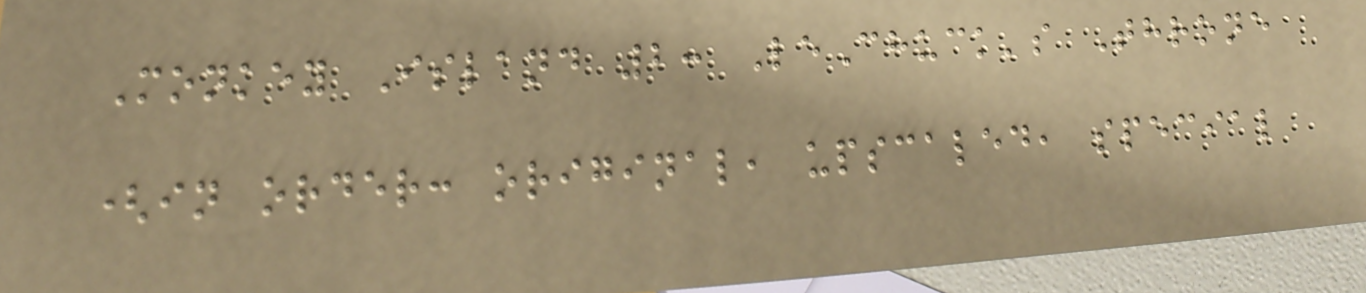Monkey Island 2: LeChuck's Throne
(in order: original, upscaled, special
